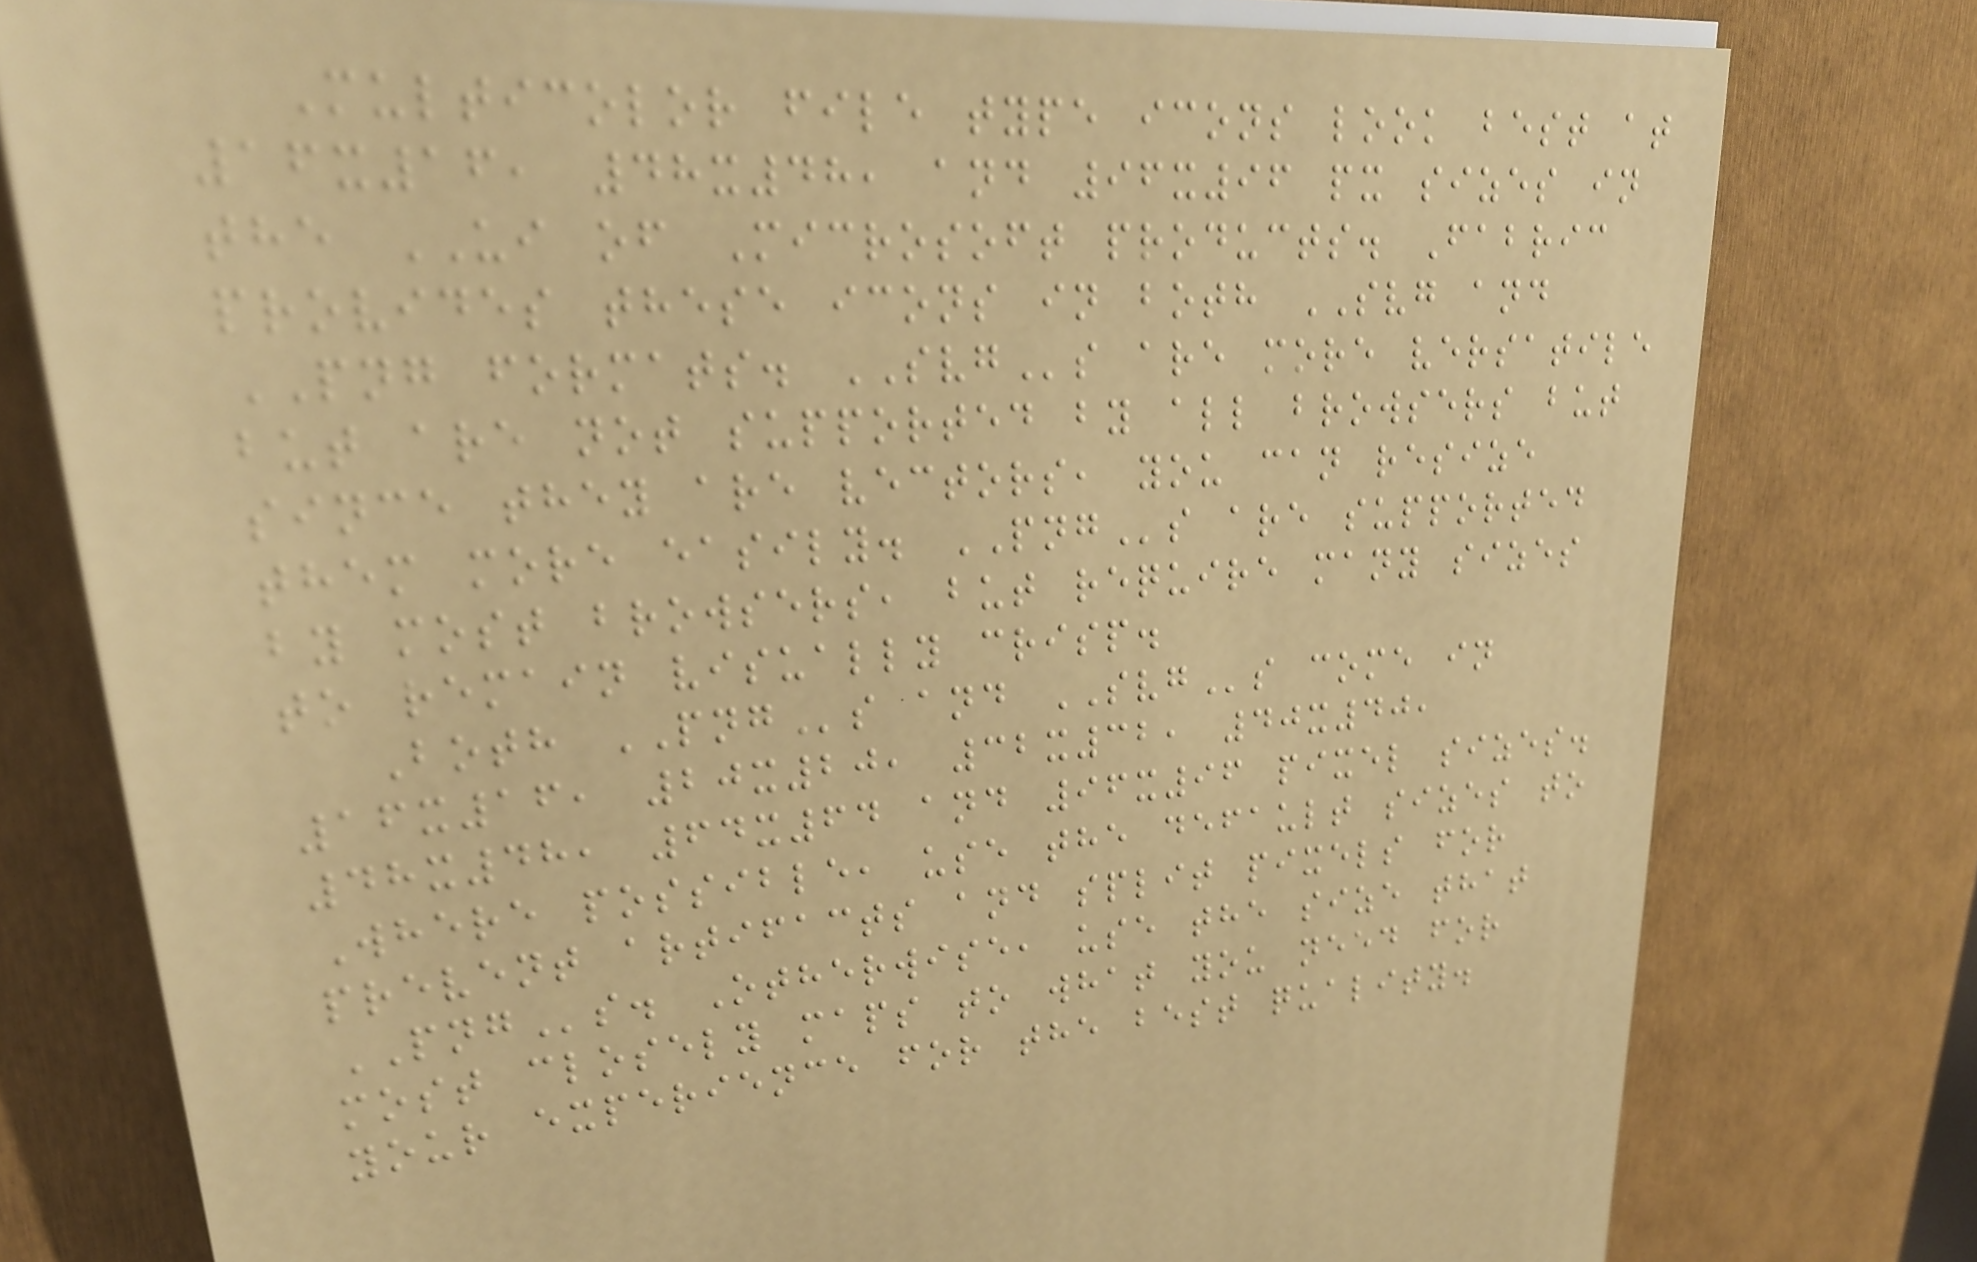Multicolor file type icons look best at
16x16, 48x48, and 96x96 px sizes in
the UI of Microsoft products. Fabric
provides these icons in both SVG and
PNG formats. SVGs are more versatile
but are not supported by all browsers but
since they are vectors, you can resize
them more easily. PNGs are supported
by most browsers, but require many sizes
to remain visually crisp.
Both PNGs and SVGs come in
16x16, 20x20, 32x32, 40x40,
48x48, 64x64 and 96x96 pixel sizes.
Where possible, use the default sizes to
prevent artifacts and split pixels for
PNGs. Otherwise, use the size that
most closely maps to what you need for
your experience for the best quality.
